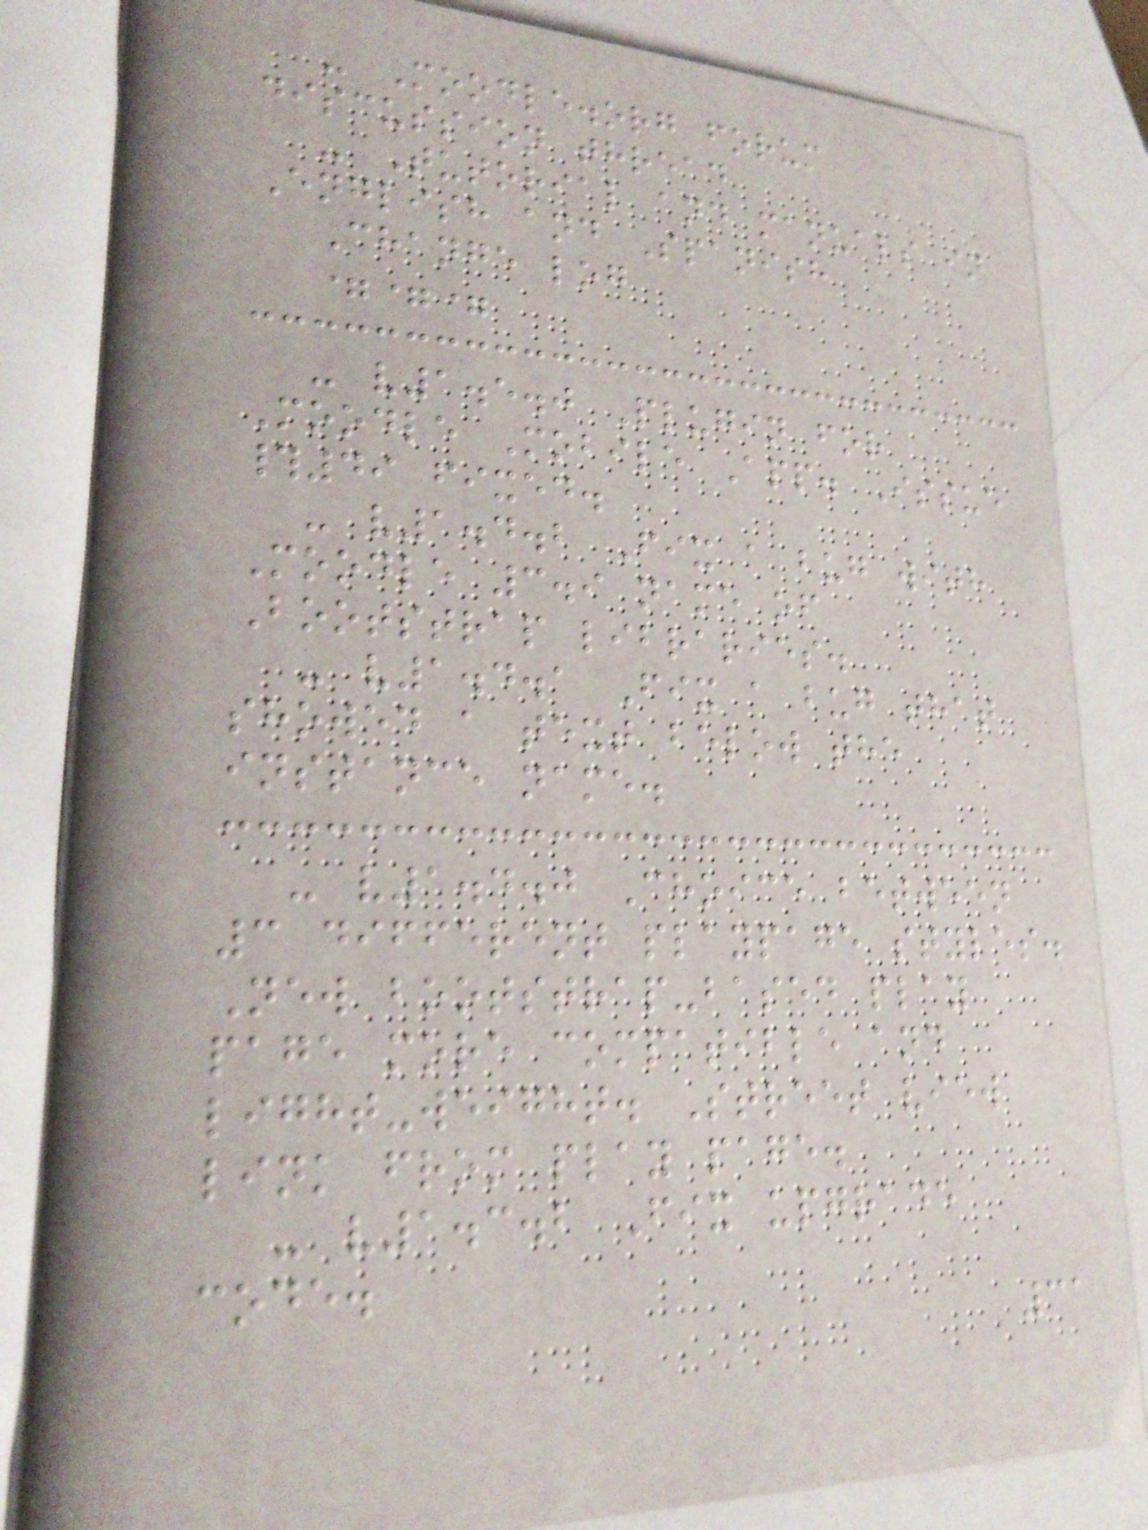- Moodle.org forum
discussion thread
- Tutorial and manuals in
English and Spanish
Change log
===
- v1.5.0 Plugin for
Moodle Mobile App. Issue
#49 fixed.
- v1.4.2 Fix a bug with
Moodle 3.9 name of
Bootstrap libraries.
- v1.4.1 Fix a bug that
showed a text below the
instance name.
- v1.4.0 Choice between
3 different playpage styles.
New bootstrap-based play
page more compatible and
light-weight. Street view
link from play page.
- v1.3.2 Fix upgrade
code.
31
